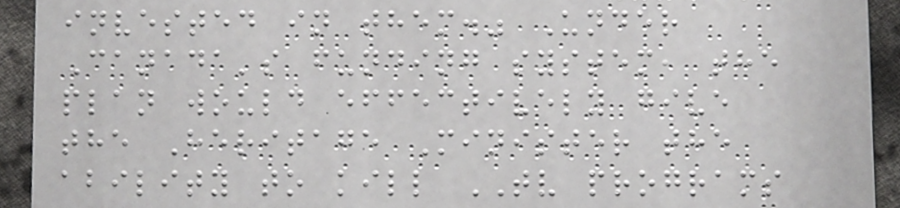invested in them." Under
Canada's funding system, the
plan would effectively give
the Heritage Minister the
ability to kill TV programs
